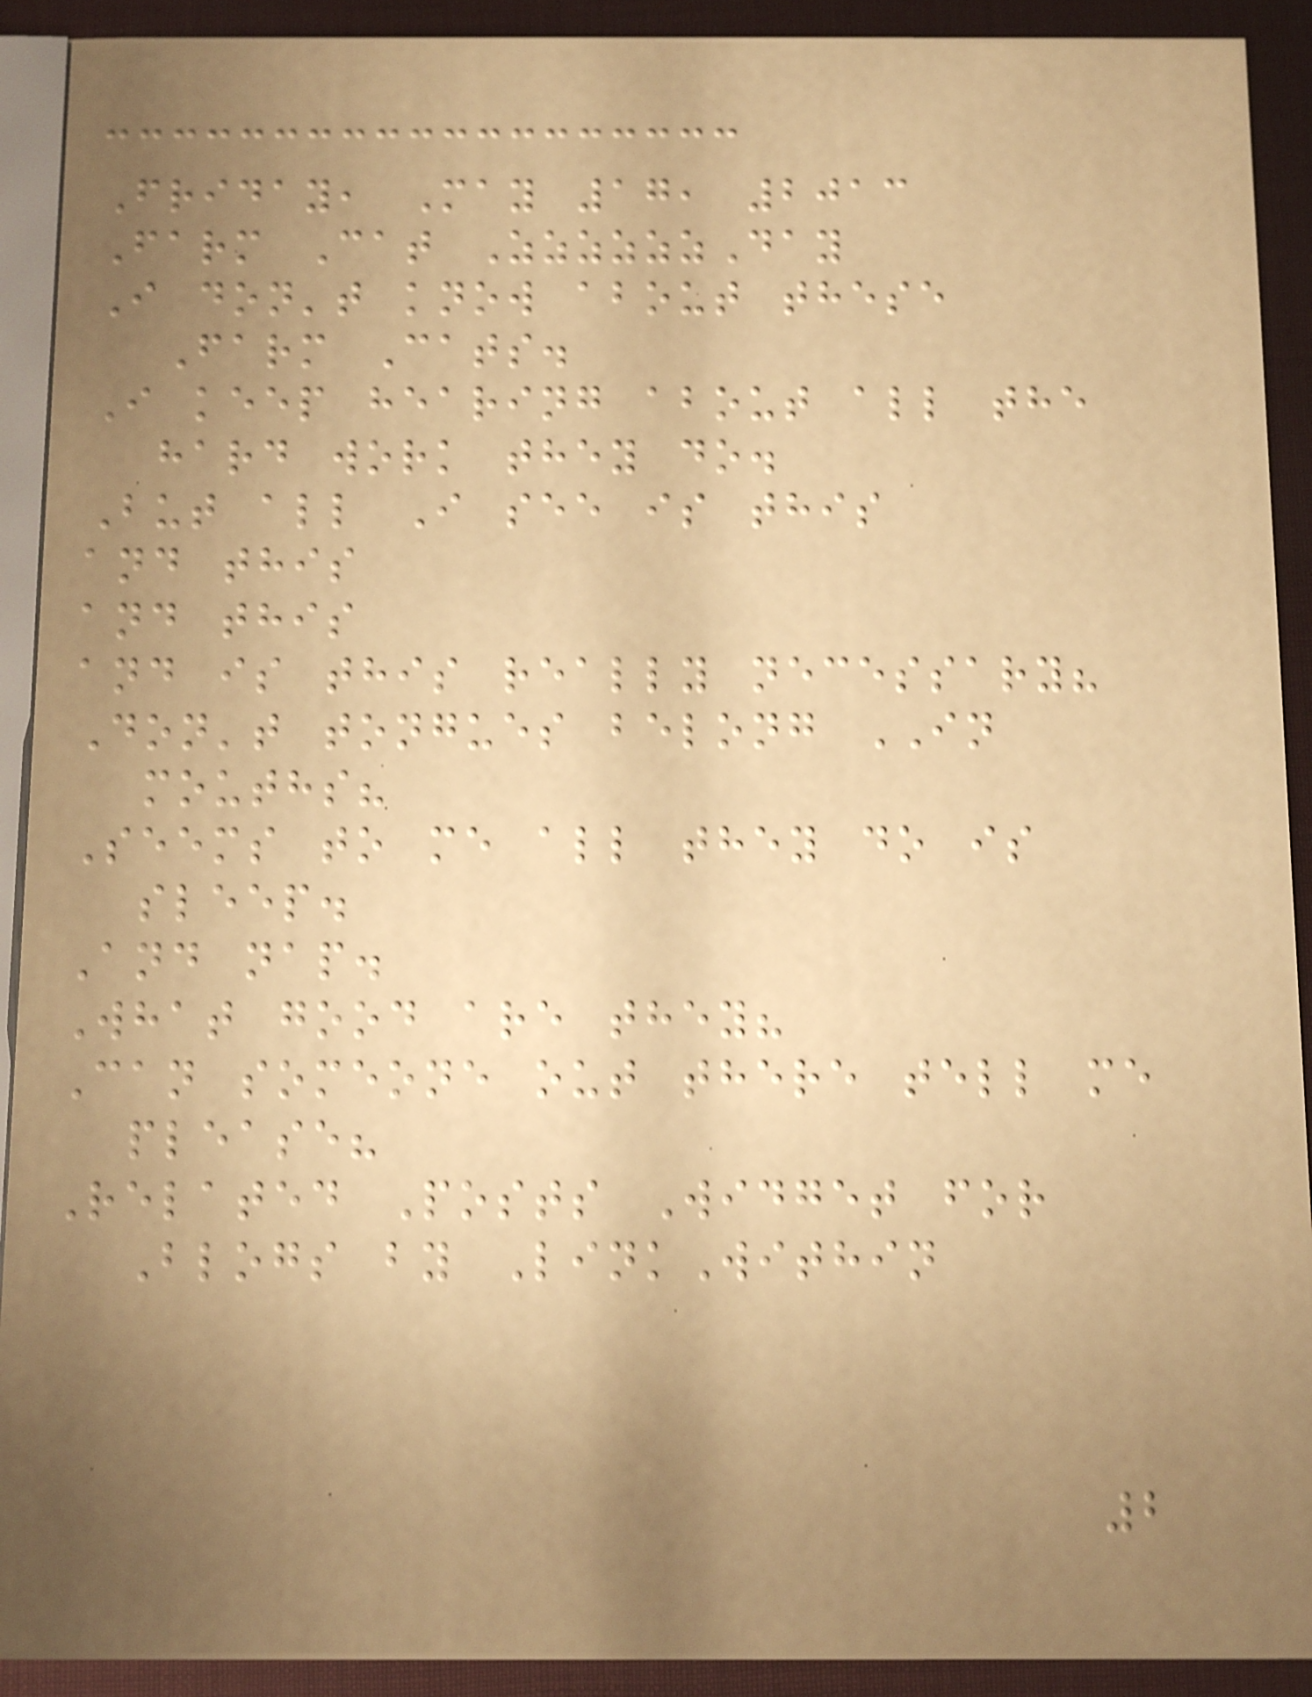Friday, May 17, 2013
Farm Cat ZzzzzzDay
I don't know about these
Farm Cats.
I keep hearing about all the
hard work they do.
But all I see is this
and this
and this
and is this really necessary?
Don't tongues belong IN
mouths?
Seems to me all they do is
sleep.
And nap.
What good are they?
Can someone out there tell me
please?
Related Posts Widget for
Blogs by LinkWithin
2
